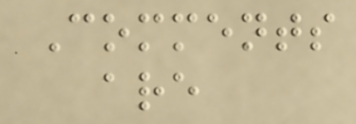Comments
are
